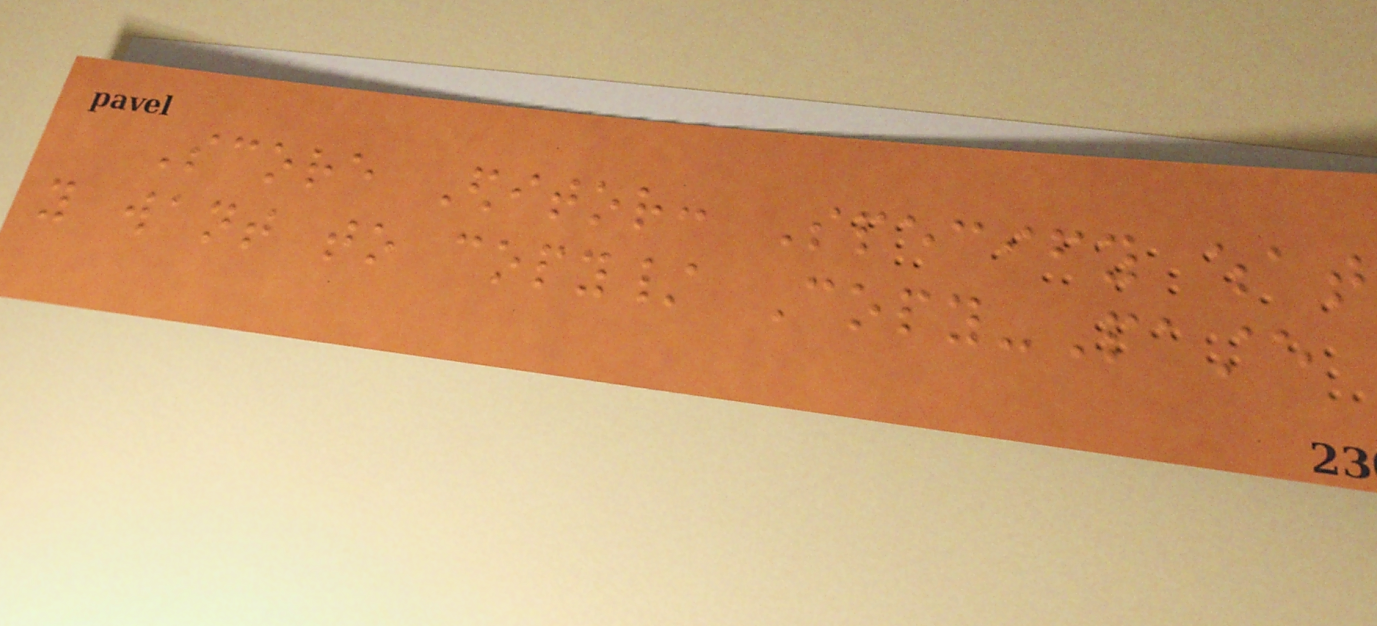Score Editor: Specify what
you want to copy/ Copy-Paste
